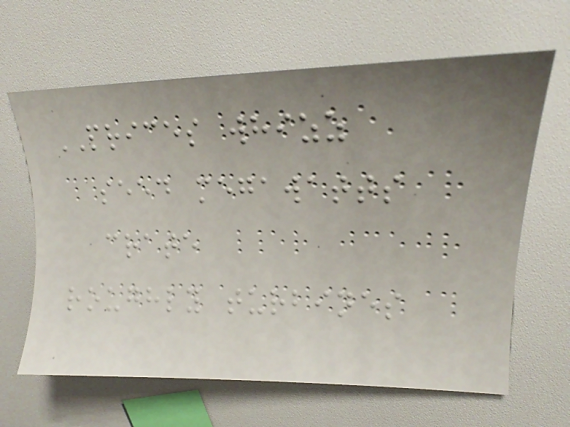PRICES whizz
seed megawatts
crate
roughly turbines
